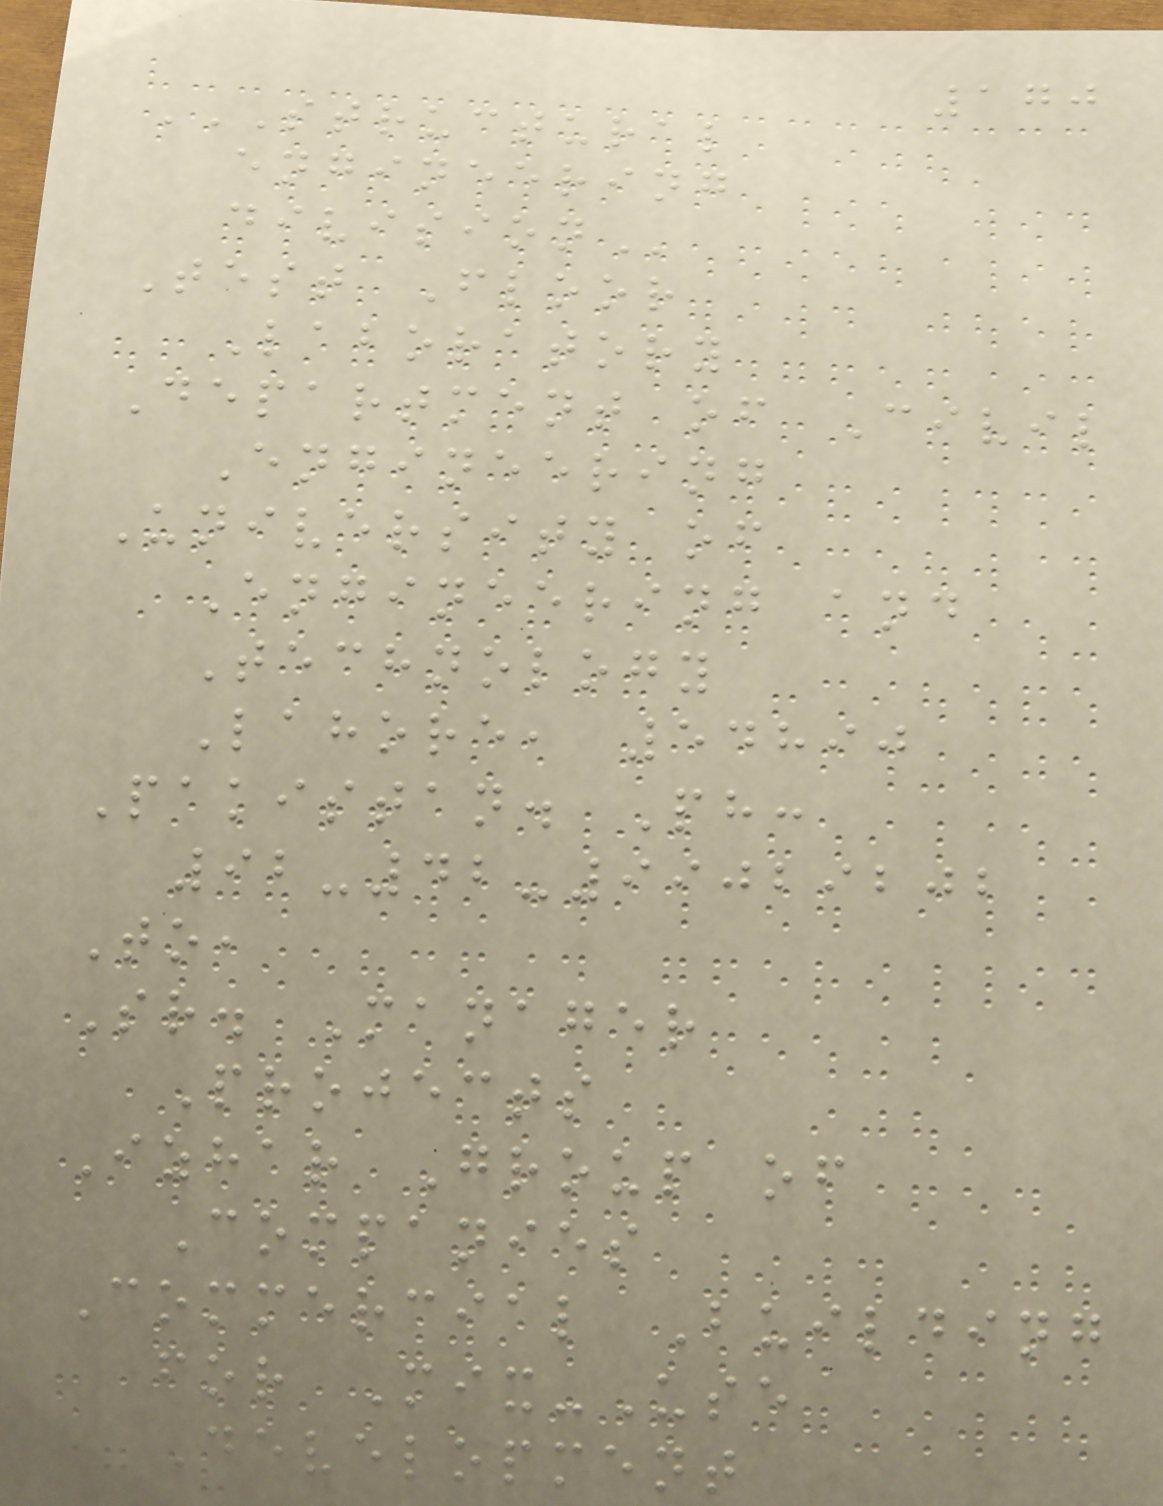170
STRUCTURAL
ENGINEERING
DIVISION
Test Floor
Laboratory
Department of Civil
Engineering
University of
Engineering and
Technology
Lahore, 54890
Pakistan. Ph:
92-42-99029202
To,
Sr. Manager
Projects
Izhar Group of
Companies
Commercial Building
for Mix-Use
Development
